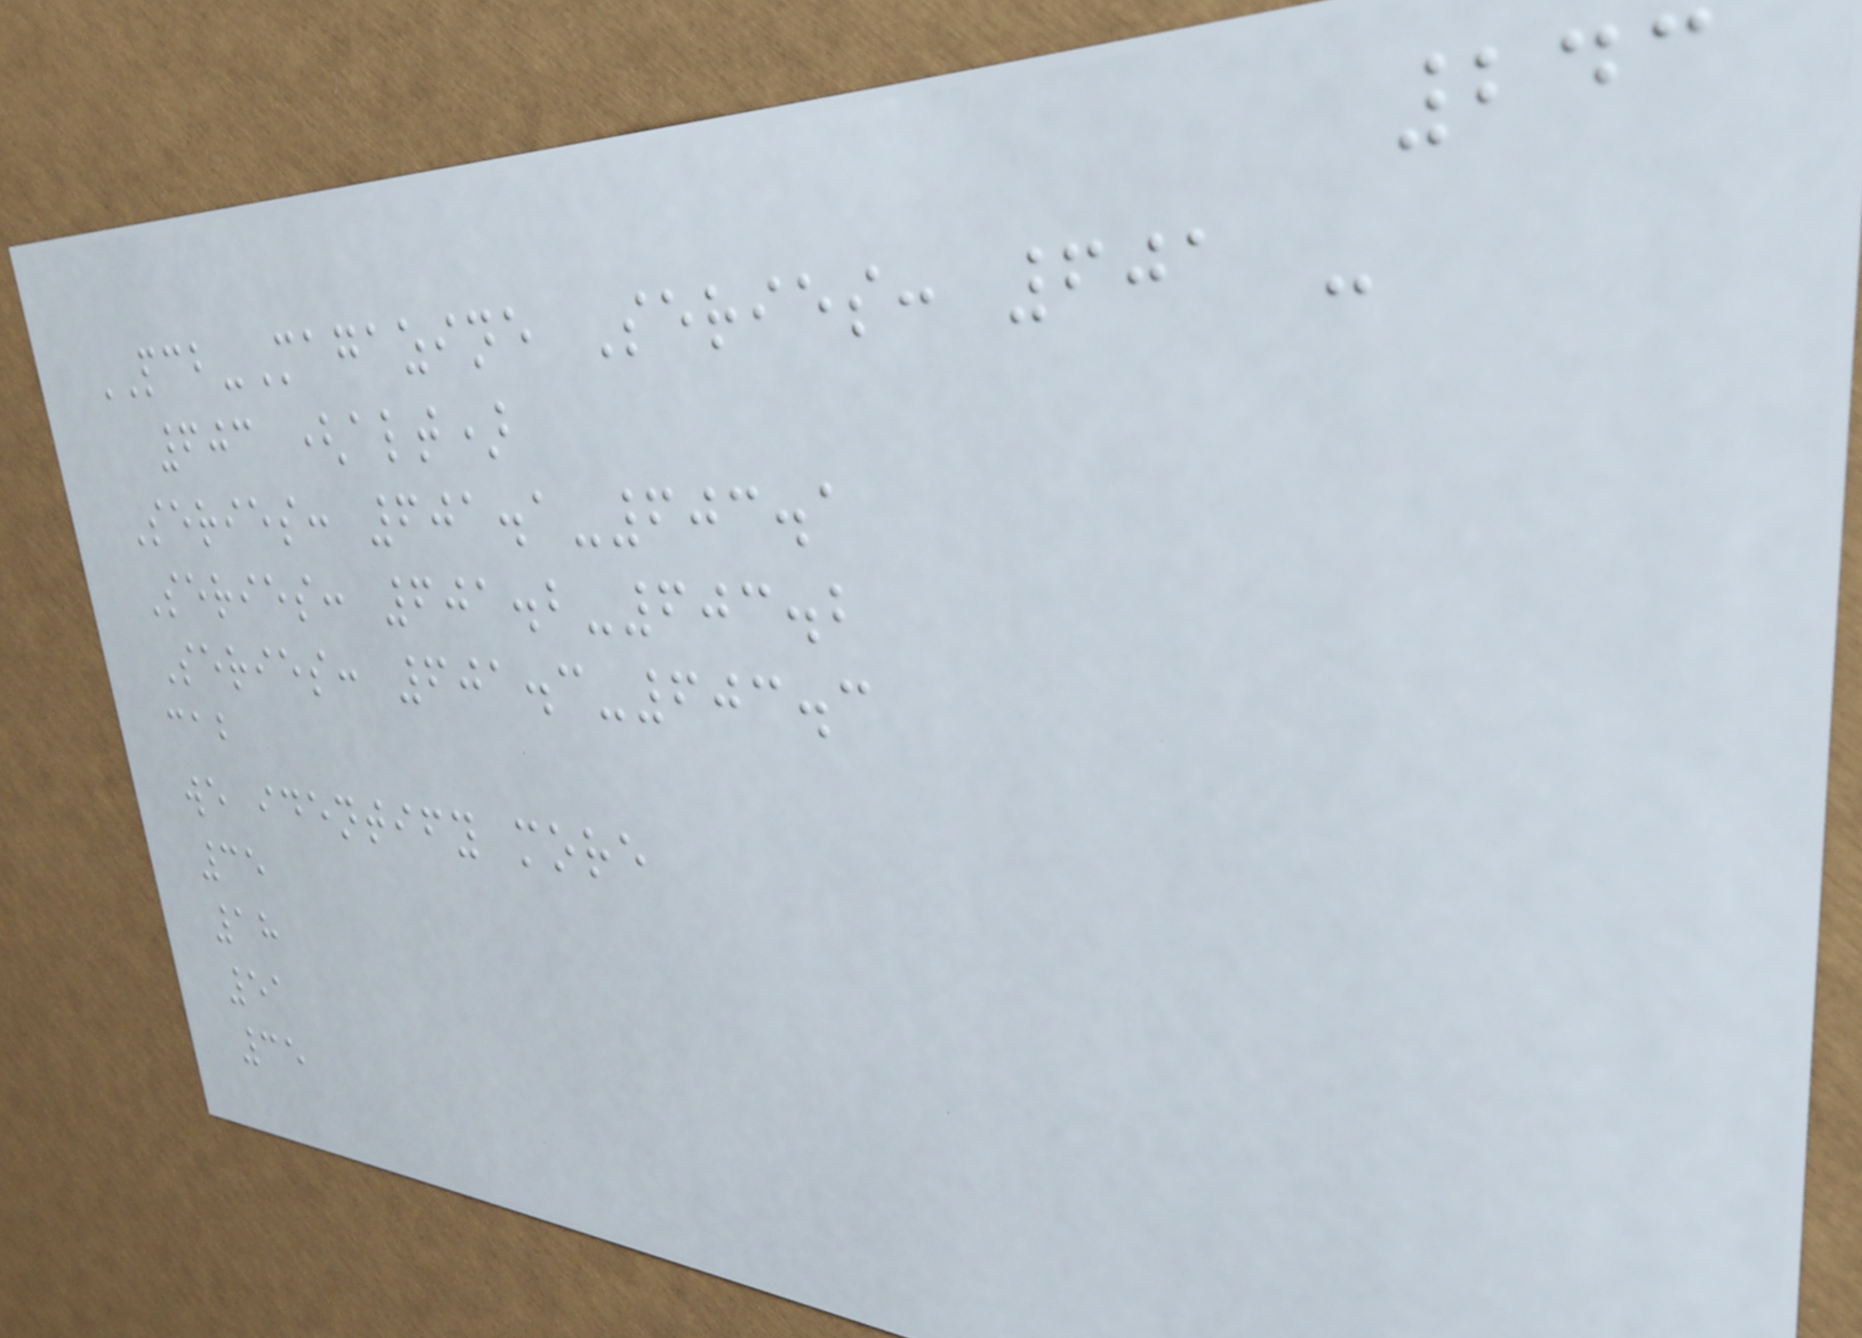243
PCB-Magazine Series: 601 -
603 (alt)
Series: 601.1-603.1
Series: 601.2-603.2
Series: 601.3-603.3
cab
we identify more
35
18
51
35
